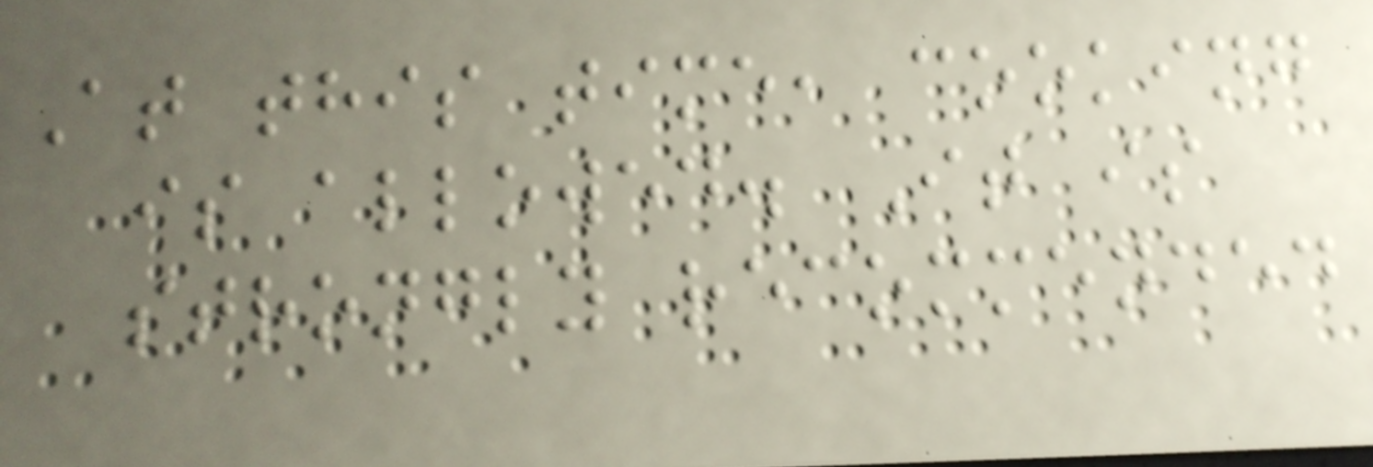At this time, cooking
is allowed. It is
strongly recommended
